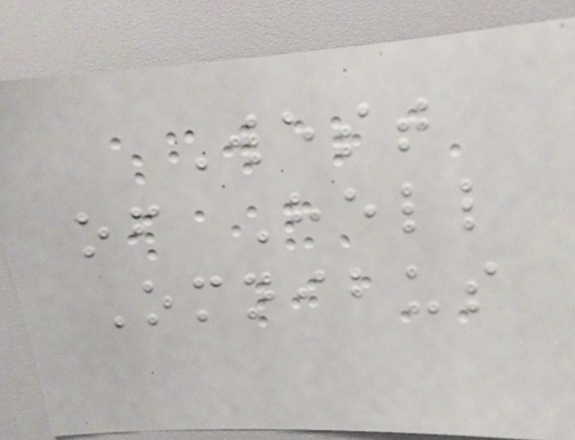West
of Hell
Omnibus
